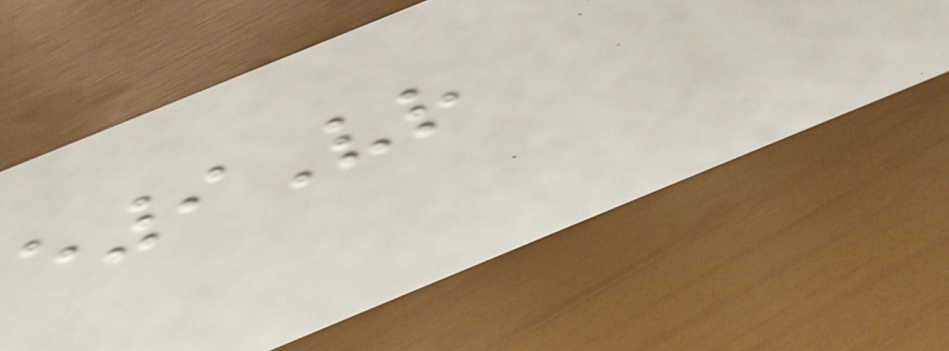e9Vr
